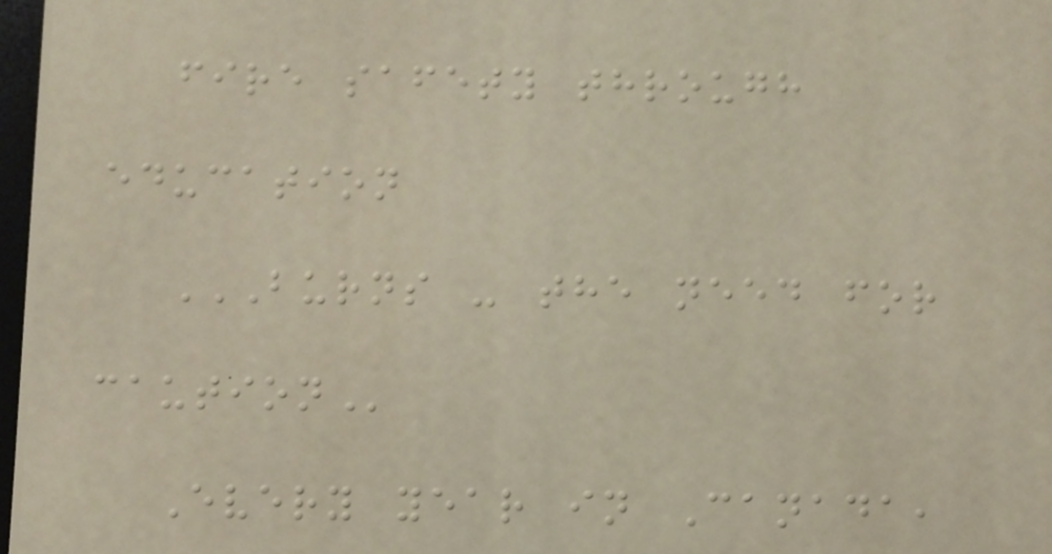fire safety through
education
BURNS - THE NEED FOR
CAUTION
Every year in Canada,
